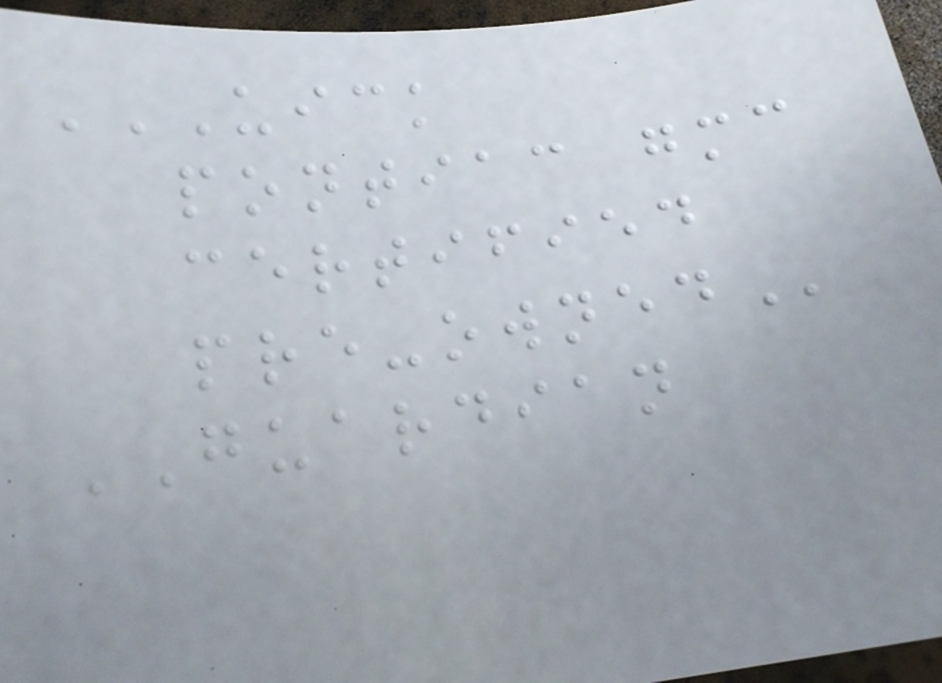UICK
PONTIAC GMC
CERTIFIED
PRE-OWNED
GUARDIAN
